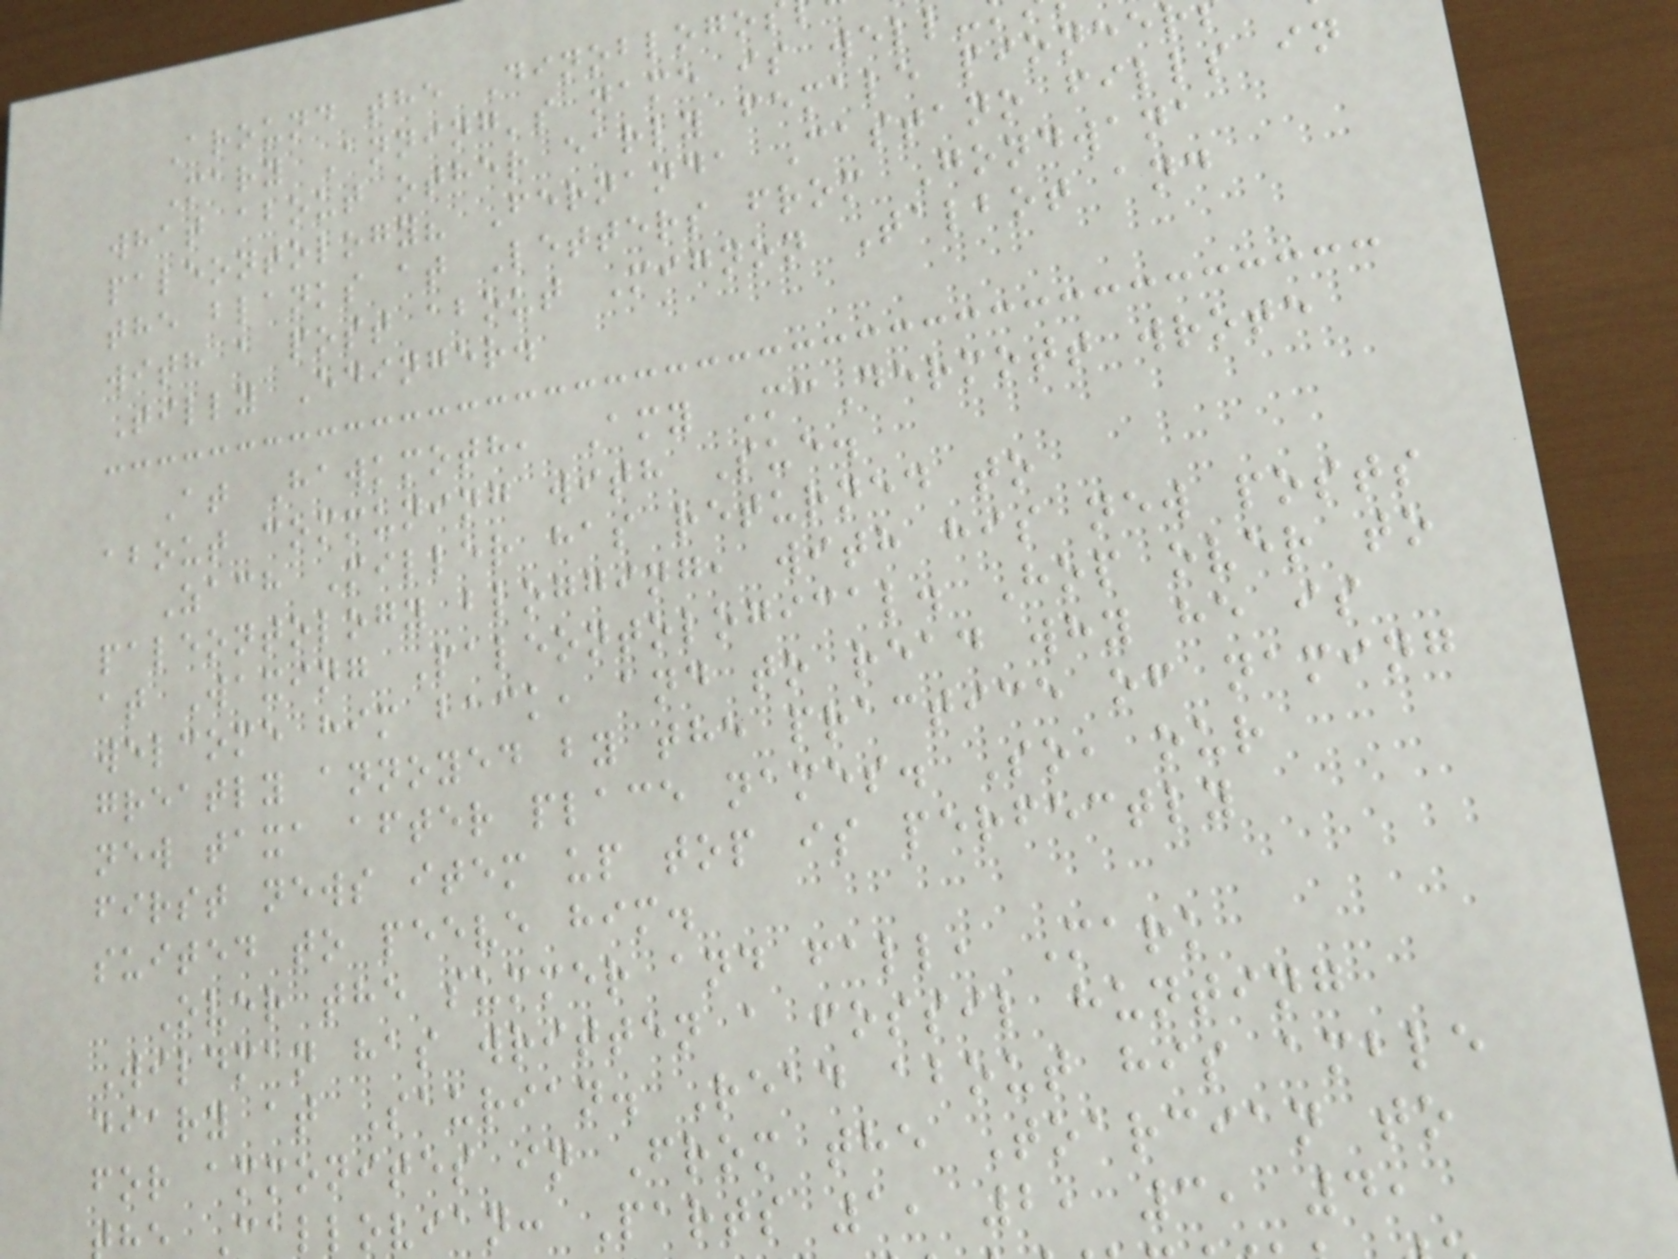Around the Dinoblogo
Mary Anning's name is well
what about other early female pionee
paleontology? Fernanda Castano fills in
the blanks at Letters from Gondwana
with a post about Mignon Talbot and
Tilly Edinger.
At Hawkmoth, Amy McDermott wrote
about communing with Sue.
Zach Miller has returned to
paleontology blogging, with his new posts
at Waxing Paleontological. Hop over to
welcome him back, and to read why he is
greatly annoyed by the practice of naming
new taxa after place names. So, our
first news item up top is perfectly
suited to peeve him.
Over the summer and fall, Mark
Wildman has written a fossil hunting
diary at Saurian. Read about his amble
for ammonites in From the Toarcian to
e Callovian: Parts 1, 2, 3, 4,
